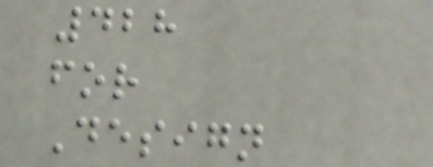428
for
Design
